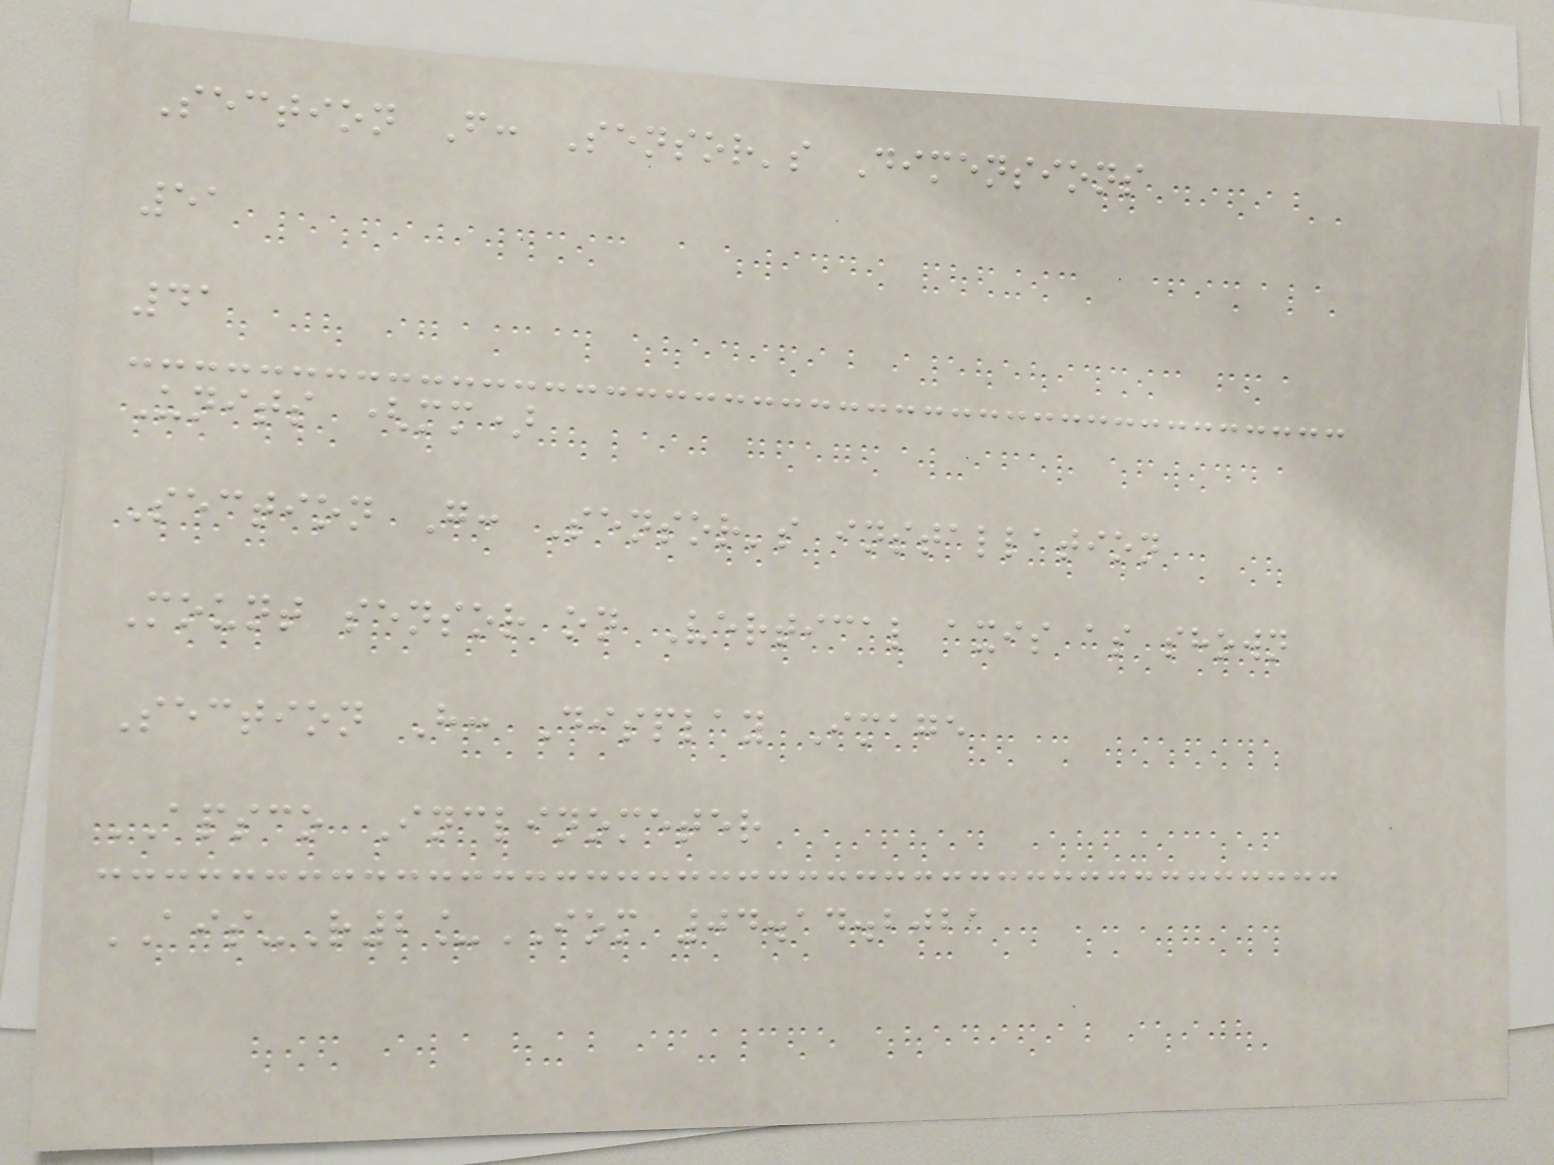Section F: Sensor's Dimensions
51
41
Units (mm)
Section G: Sensor's installation
Mount sensor on Vertical axis as shown
Section H: Display Image
APSCO Inclinometer
AIS-R2_IOM 04.14.2021
